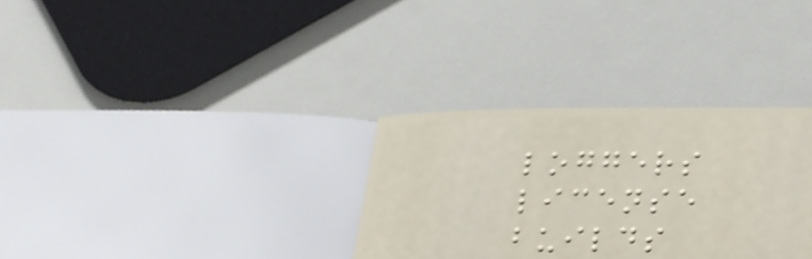loggers
license
builds
